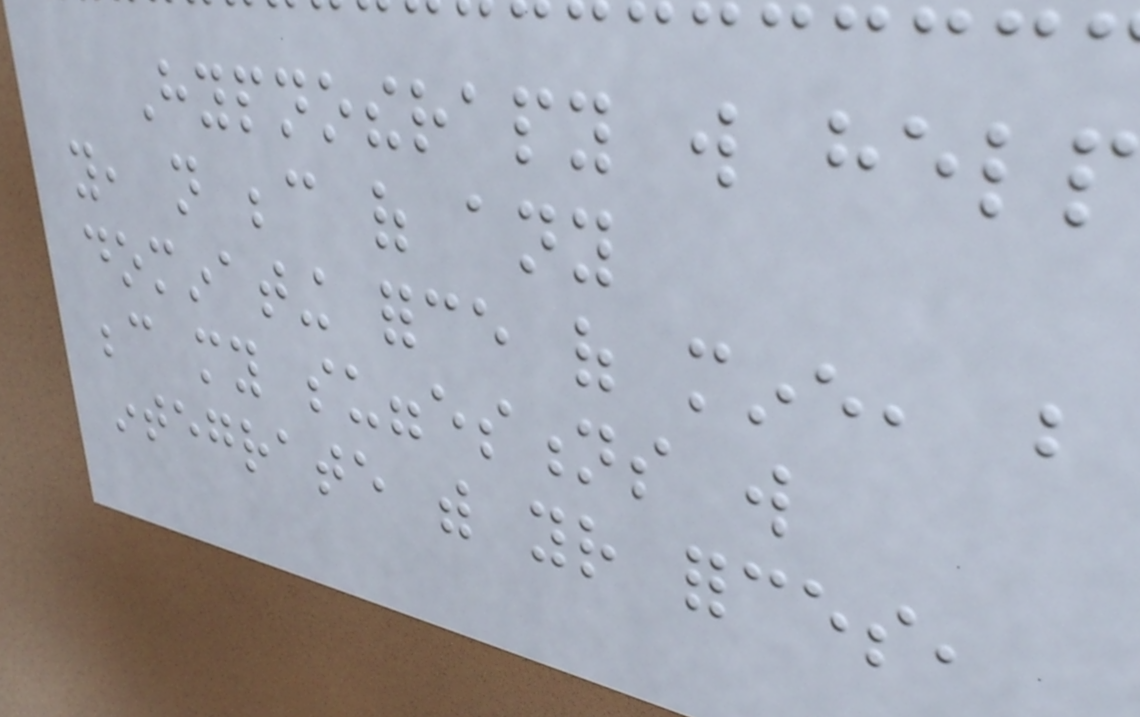Hypnotherapy will help
you, not because of any
dominating force of mine, but
because my suggestions will
integrate with your forces,
